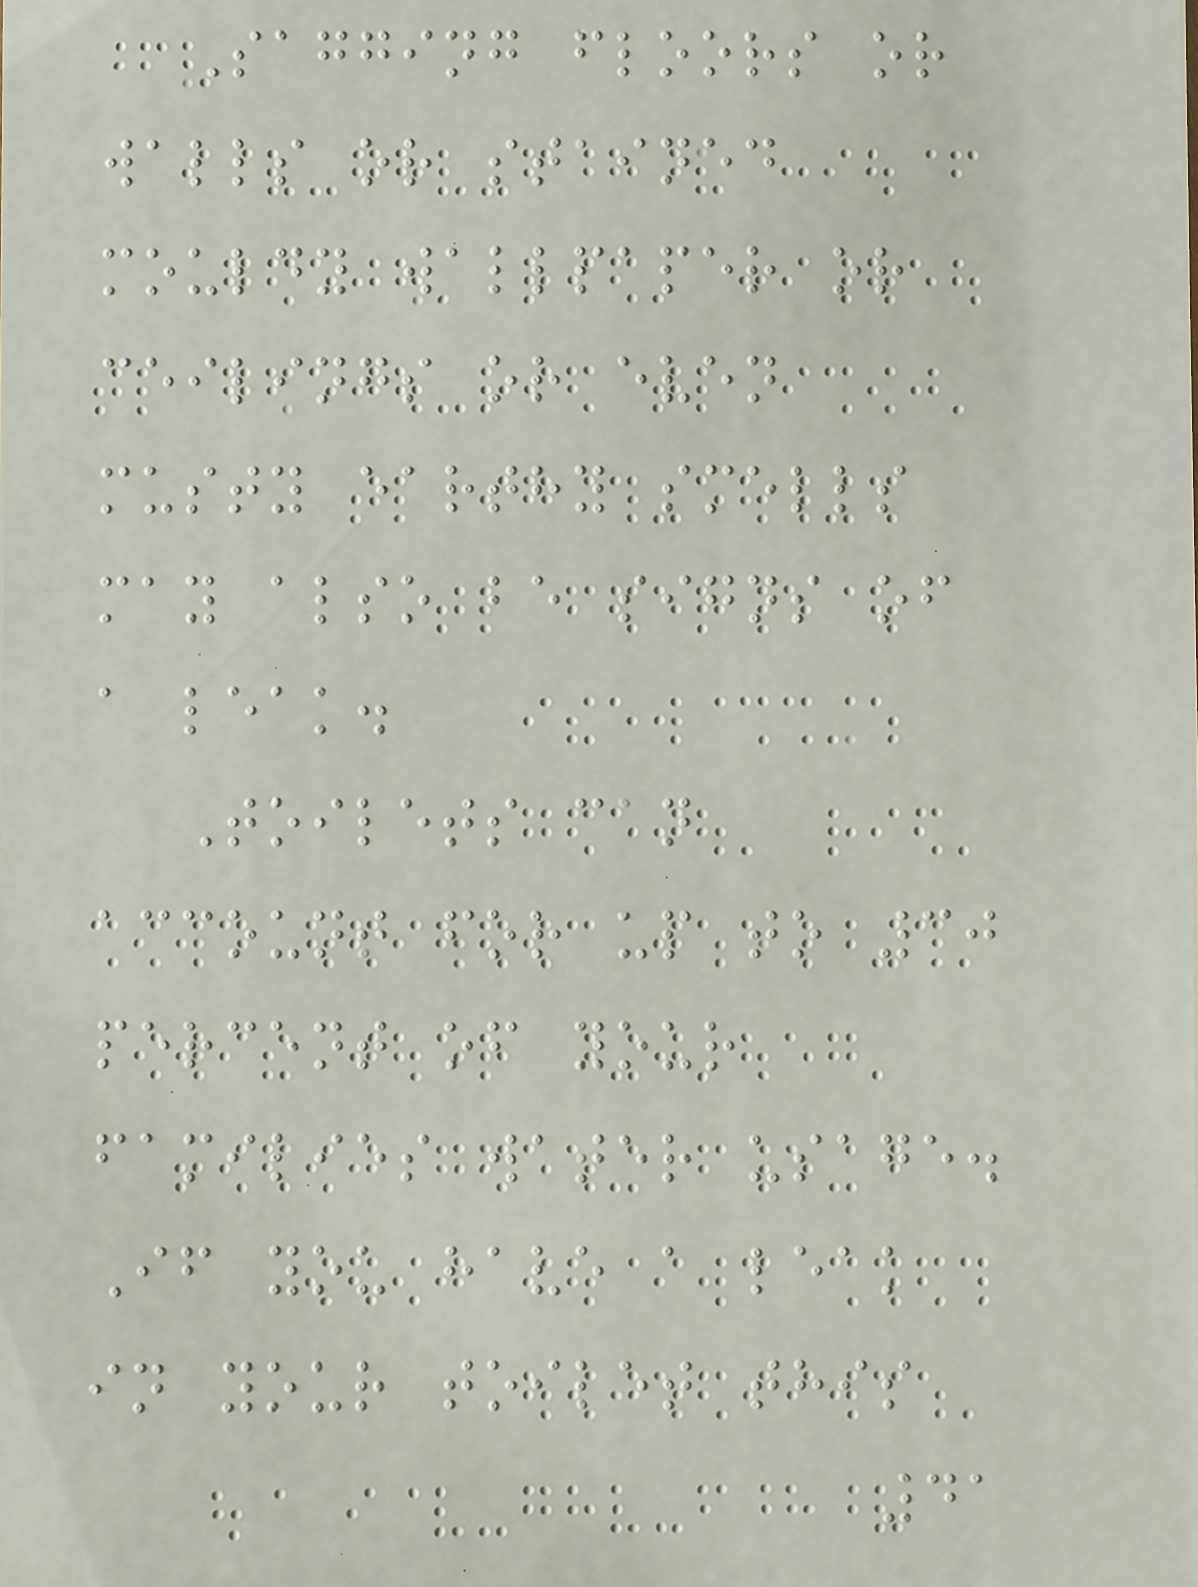Sagging floors or
walls or stained
mouldy wallpaper or
ceilings or even
musty earthy smells
may also be signs of
a leak.
Toilets can
account for up to 30
percent of your
families water usage.
If you have a leak
in your toilet this
41
